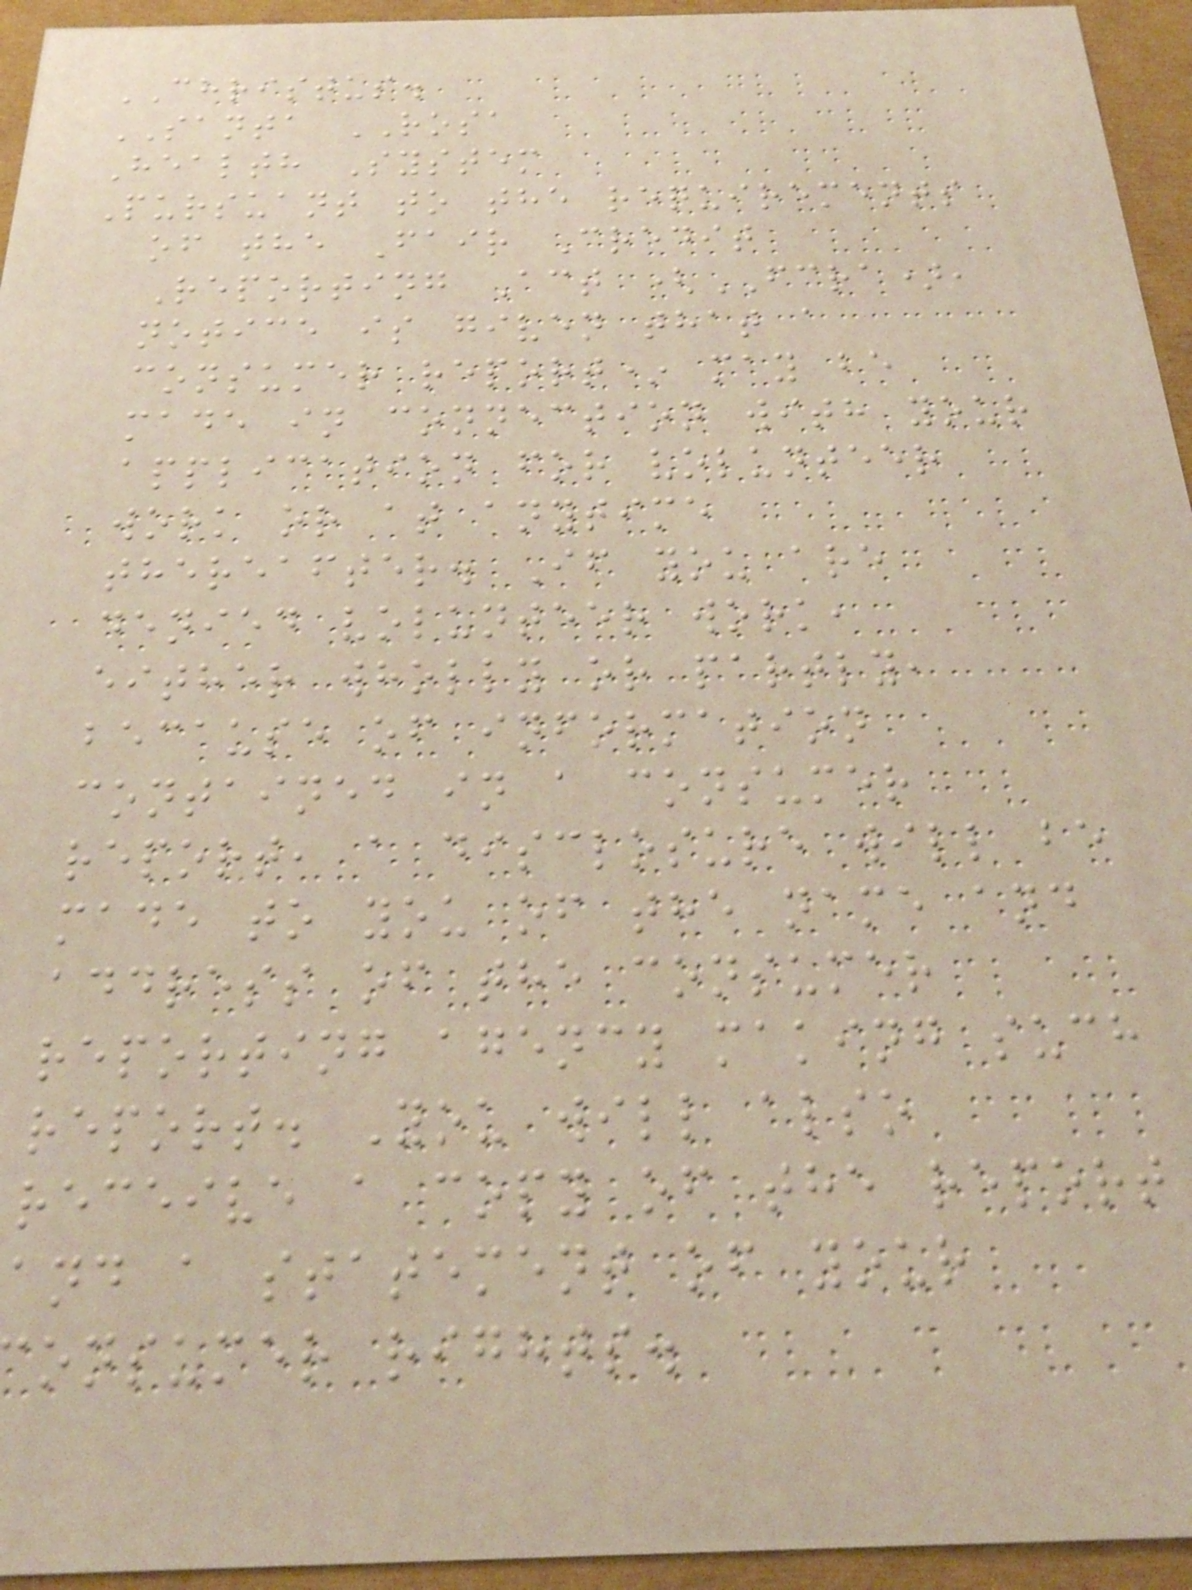CHRISTUS.
SANTA ROSA
Health System
Pursuant to the requirements
of the Fair Credit
Reporting Act (FCRA),
notice is given that a
consumer report* may be
made in connection with your
application for volunteer
work or at anytime
thereafter. If you are
denied volunteer work,
either wholly or partly,
because of information
contained in a consumer
report, a disclosure will be
made to you of the name and
address of the consumer
reporting agency making such
report. You will also
receive a copy of the report
and a statement of your
onsumer rights.
